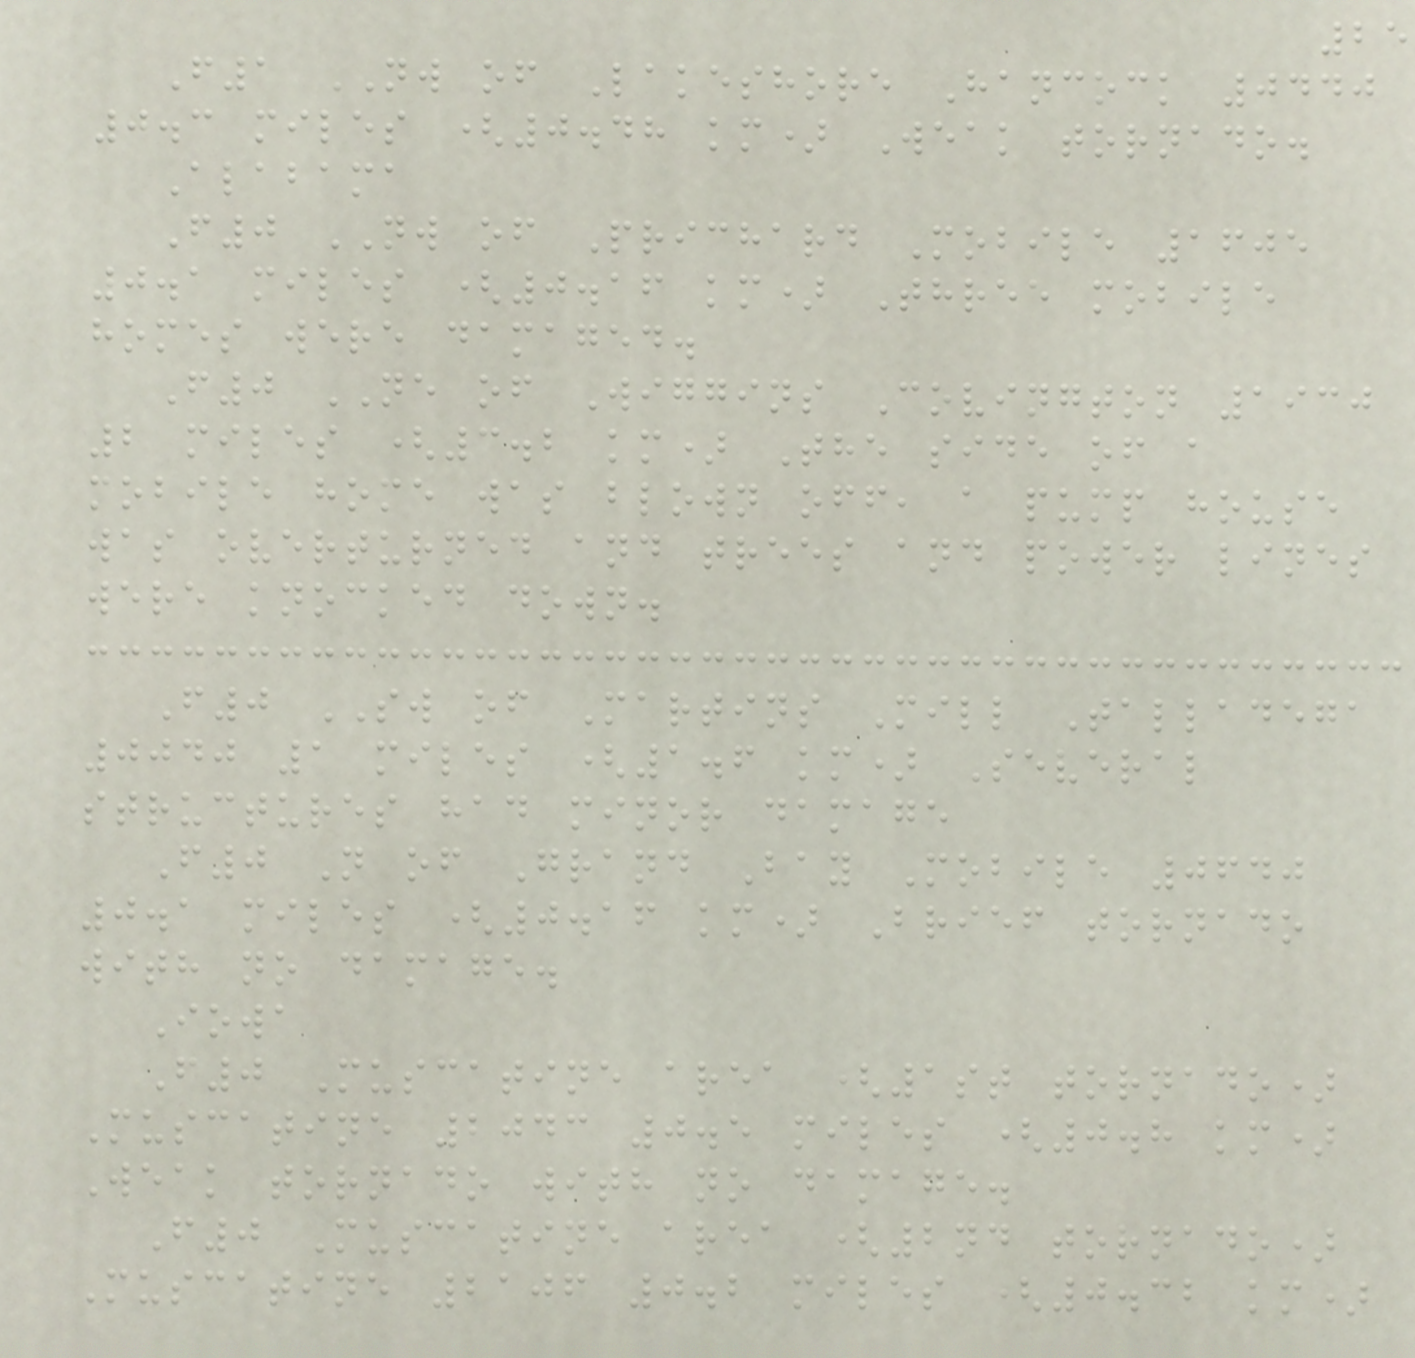25
F1 NW of Lakeshore Hancock 0440
0.3 miles (0.48 km) Weak tornado.
Alabama
F0 NW of Prichard Mobile 1605
0.1 miles (0.16 km) Three mobile
homes were damaged.
F0 NE of Wiggins Covington 1930
2 miles (3.2 km) The side of a
mobile home was blown off, a pump house
was overturned and trees and power lines
were knocked down.
F0 SW of Martins Mill Talladega
0040 1 miles (1.6 km) Several
structures had minor damage
F0 N of Grand Bay Mobile 0640
0.1 miles (0.16 km) Brief tornado
with no damage.
Iowa
F0 Muscatine area (1st tornado)
Muscatine 2043 0.5 miles (0.8 km)
Weak tornado with no damage.
F0 Muscatine area (2nd tornado)
Muscatine 2106 0.2 miles (0.32 km)
